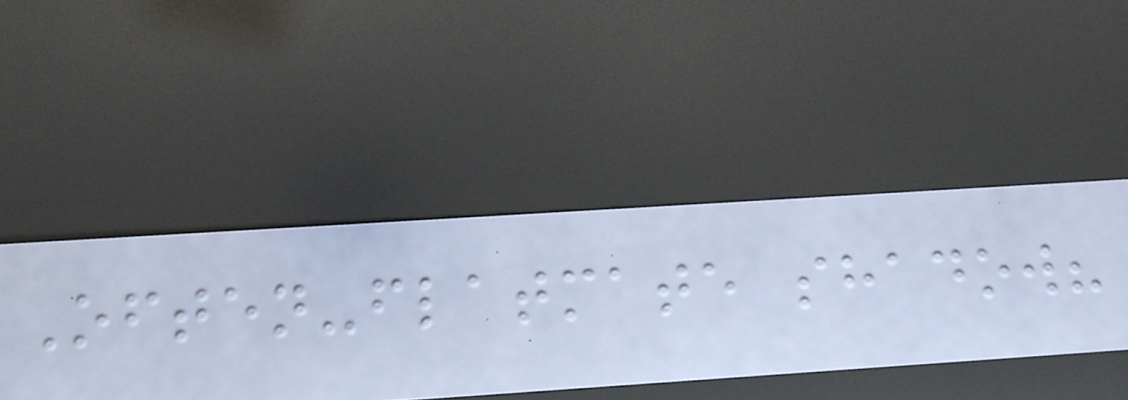Often-flatmate shadow?
